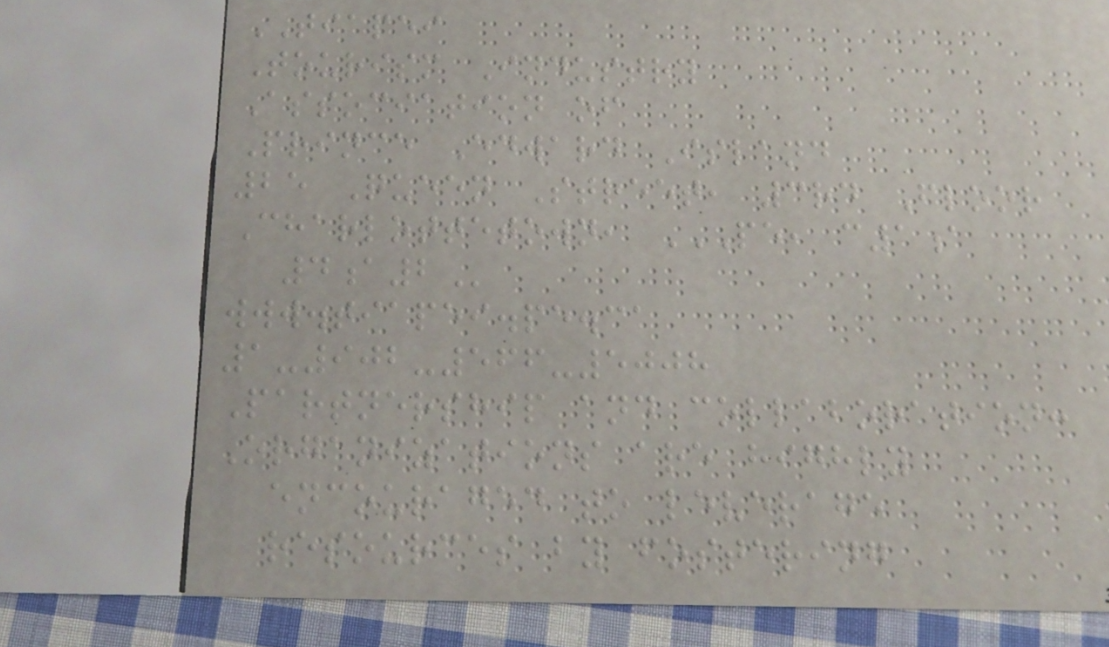TIAPEI
Tourism Industry
Association of
Prince Edward Island
25 Queen Street, 3rd Floor
Charlottetown, PE, C1A
4A2
www.tiapei.pe.ca
1-902-566-5008
Partnership and collaboration:
Organizations are highly
encouraged to leverage
resources by fostering
